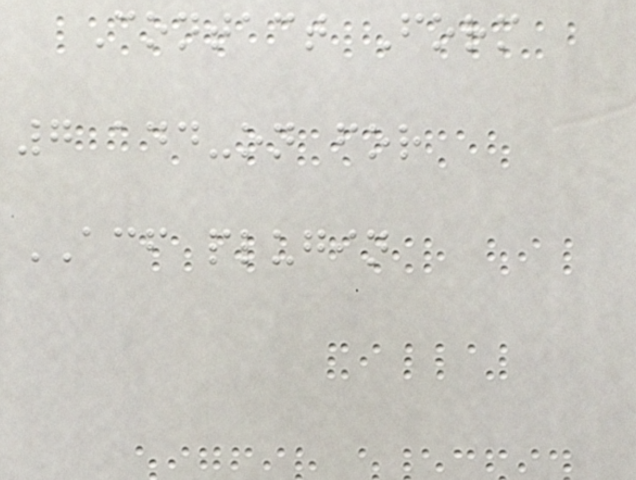Contact Form
7 add-on for
ACF plugin
